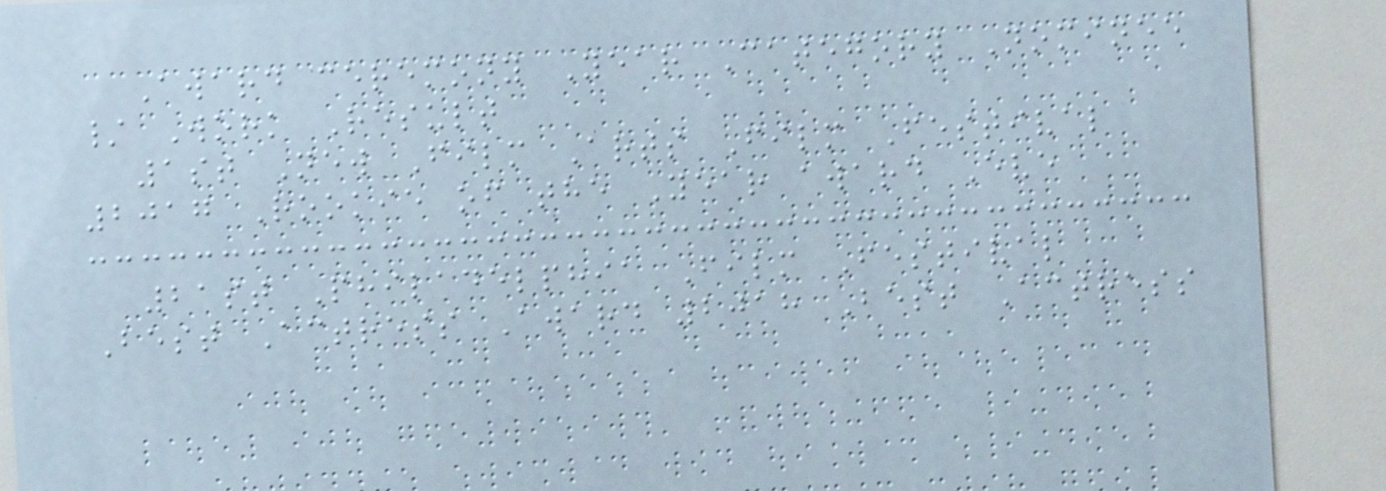Award ceremony Year Category Nominee
/ Work Result
1st New Film Arts Film Festival
2017 Rookie of the Year award Eve
21st Philadelphia Film Festival
Best Actress Award 2018 Best Actress
